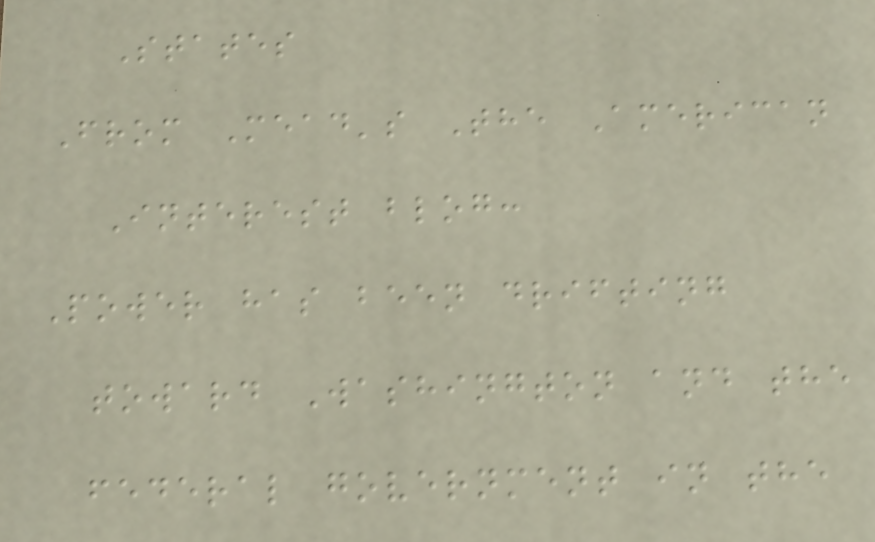States
From Mead's The American
Interest blog:
Power has been drifting
toward Washington and the
federal government in the
